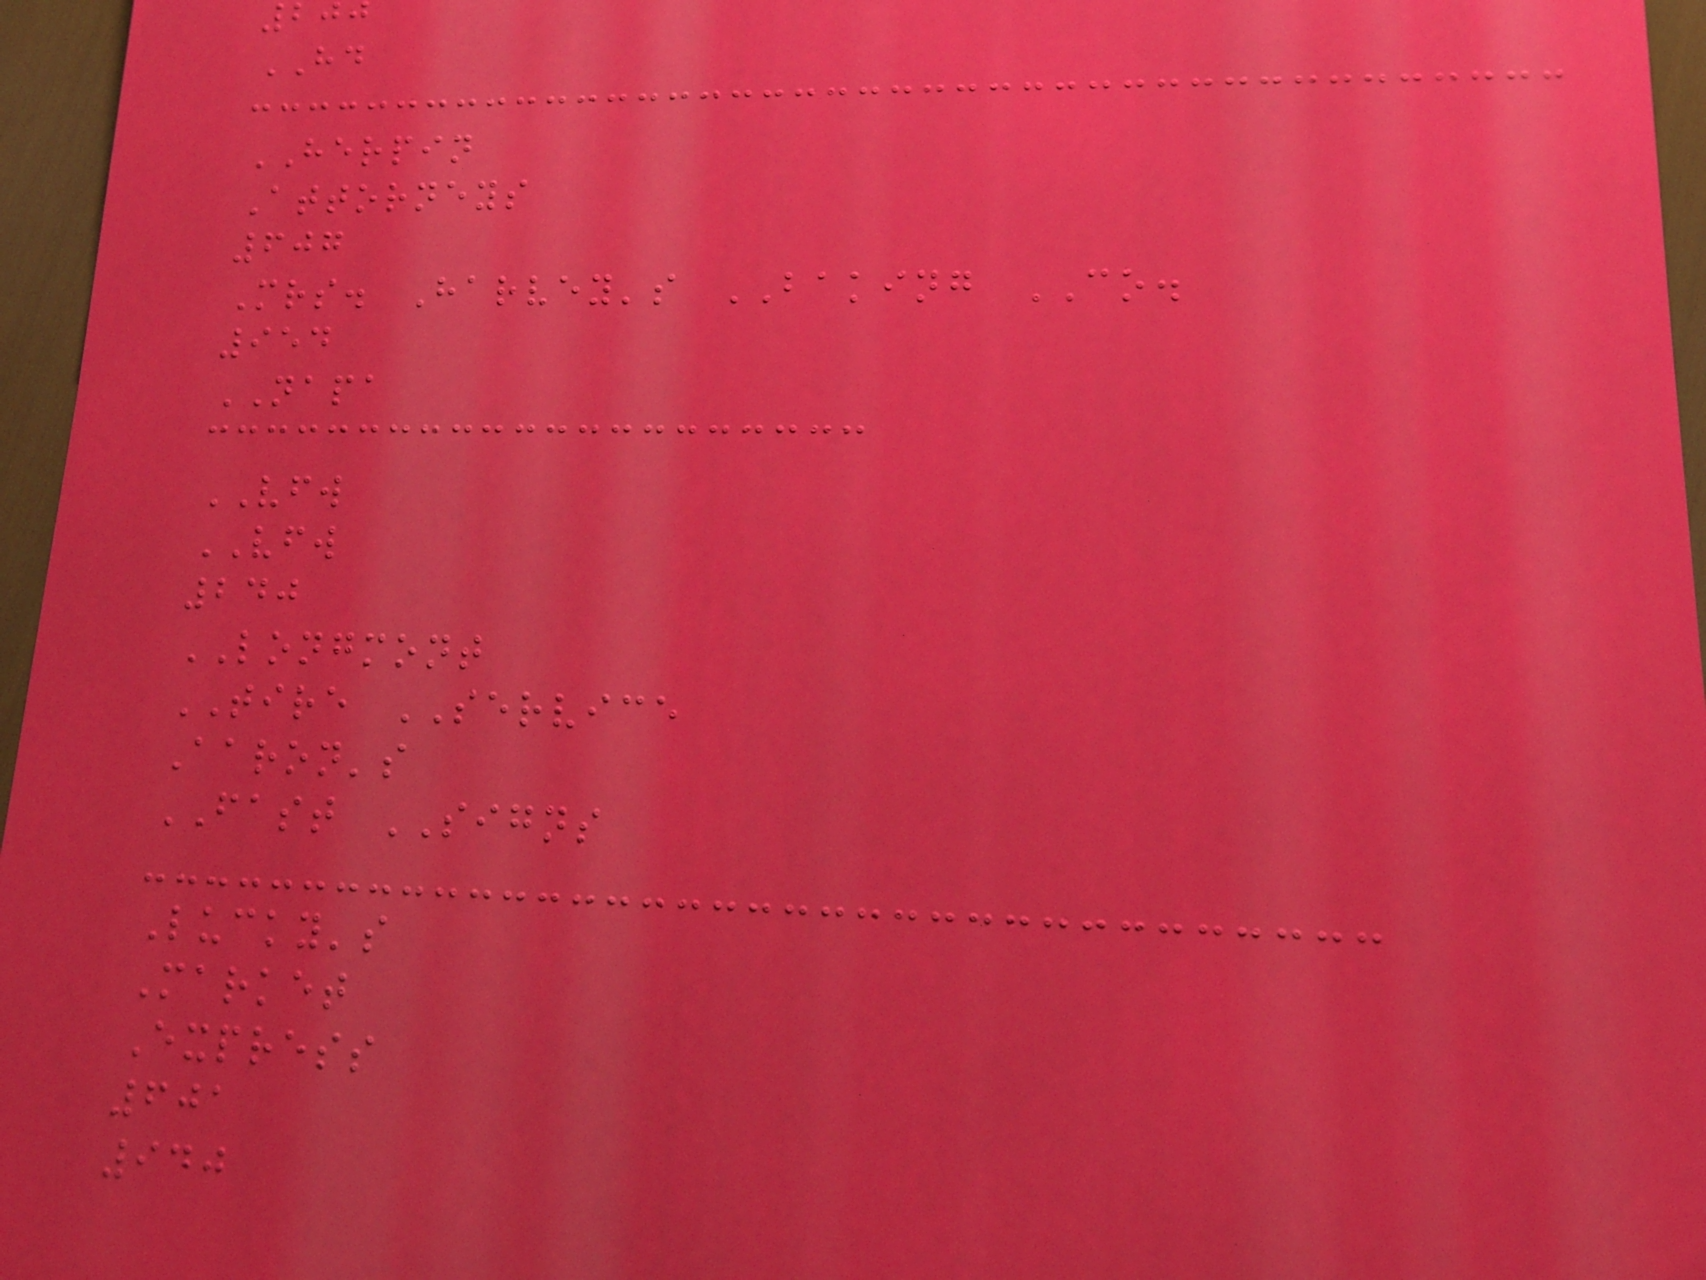HD
HERPIN
Attorneys
607
Mrs. Harvey's BAKING CO.
954
NAPA
VFW
VFW
240
LONGMONT
TIRE SERVICE
Aaron's
FAST SIGNS
Lucky's
Market
Express
601
940
